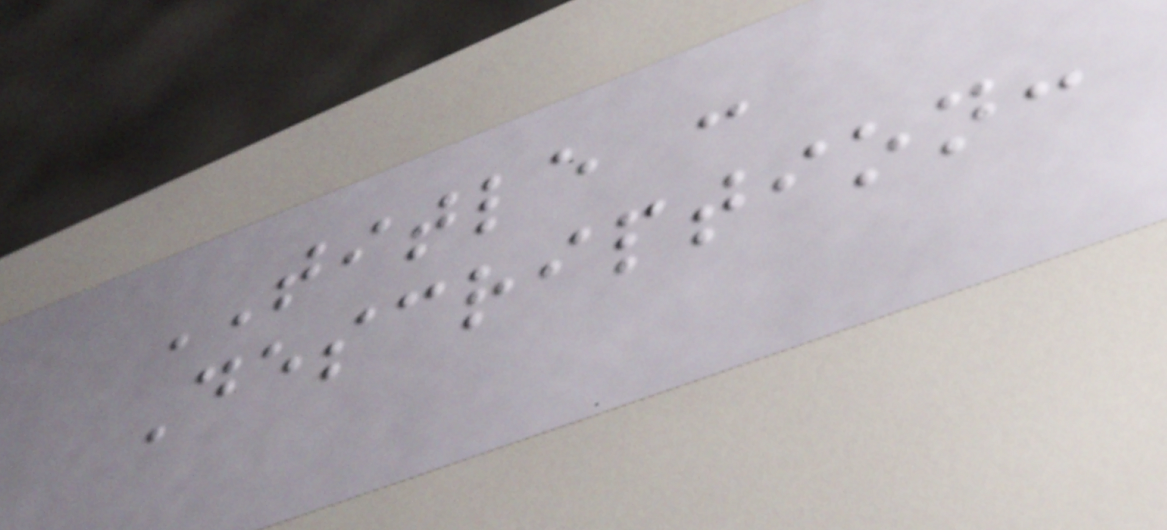TITLE :
Description:
